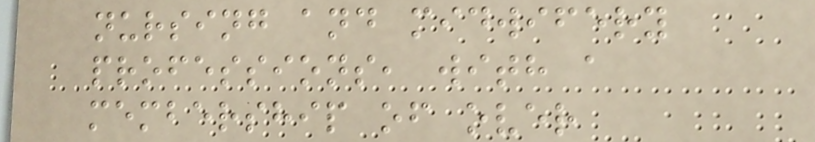nursing and midwifery
professions, with a
membership of over
